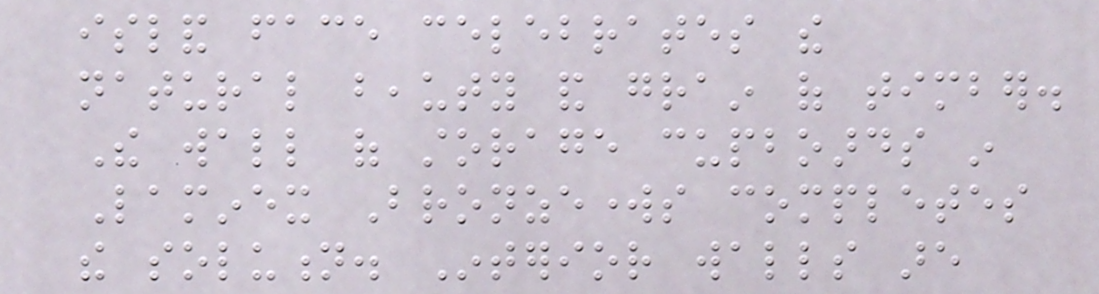island face celebrates the
natural beauty and grain of timber.
The wall of storage cupboards in
Laminex Bronzeworks completes
the solution. Interior walls are
